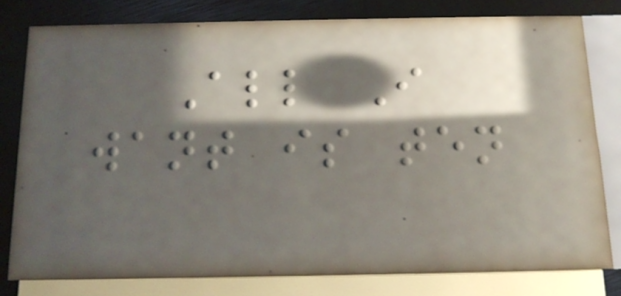All I
want is ten
